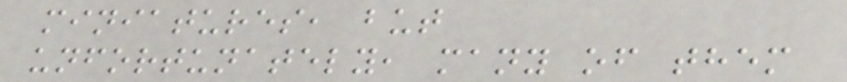miniatures, but
unfortunately, many of them
